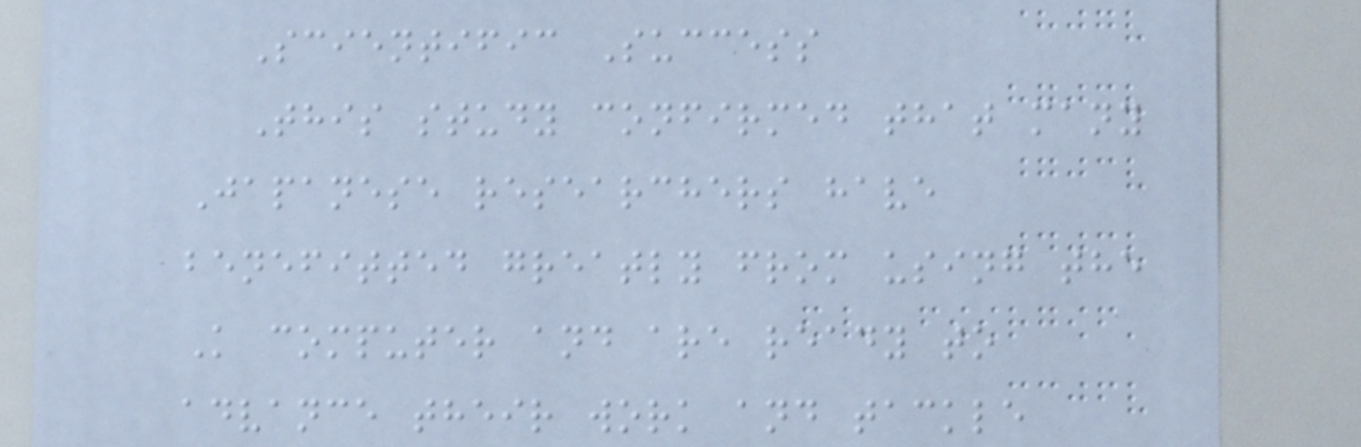Scientific Success
This study confirmed that many
Japanese researchers have
benefitted greatly from using the
K computer and are ready to
advance their work and tackle
